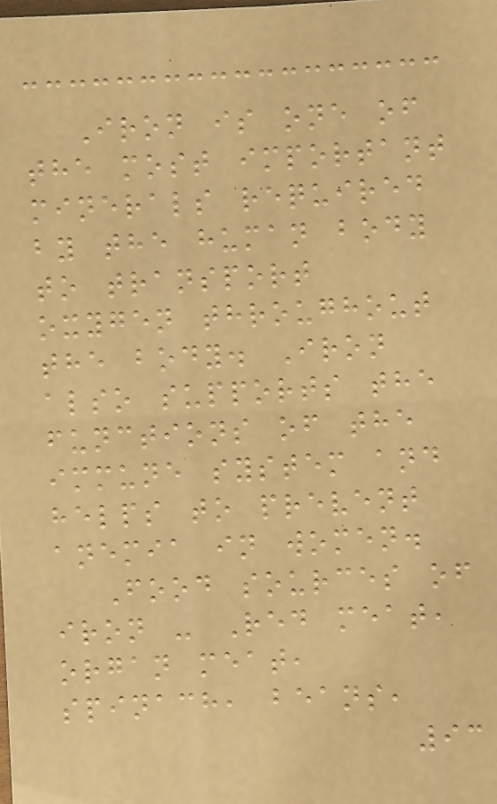Iron is one of
the most important
minerals required
by the human body
to transport
oxygen throughout
the body. Iron
also supports the
functions of the
immune system and
helps to prevent
anemia in women.
Food sources of
iron - Red meat,
organ meat,
spinach, beans,
93
